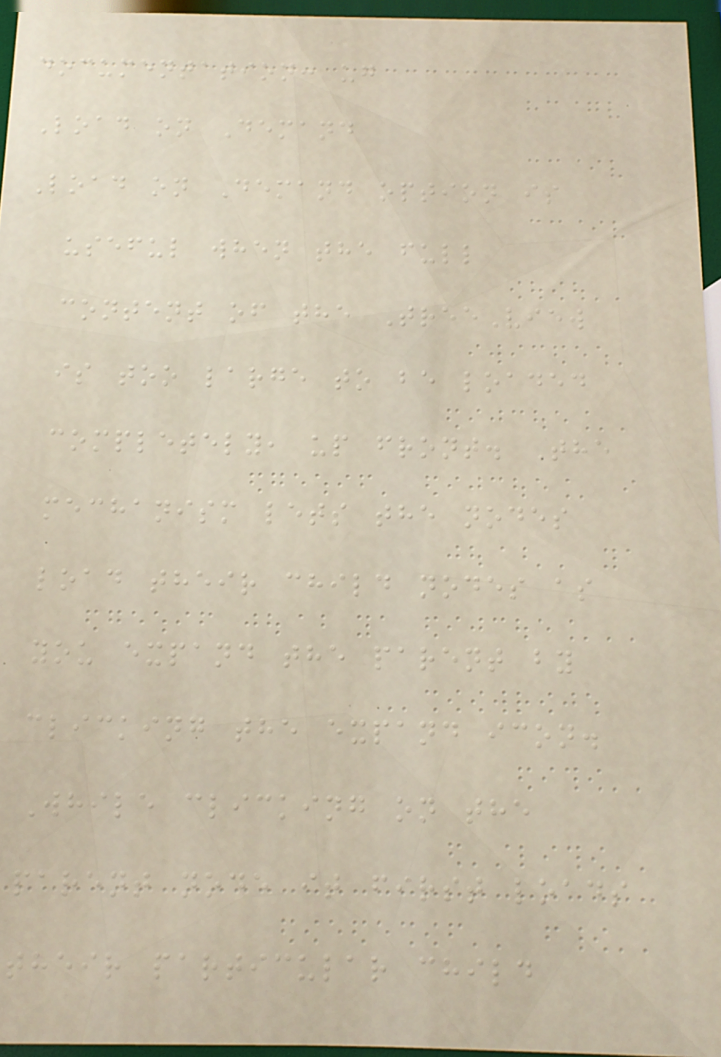documentation: ug
Load on Demand
Load on Demand option is
useful when the full
content of the TreeView
is too large to be loaded
completely, up front. The
mechanism lets the nodes
load their child nodes as
you expand the parent by
clicking the expand icon.
While clicking on the
parent node it first loads
their particular child
